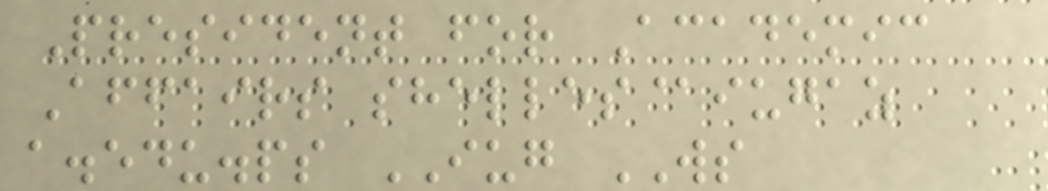President for Academic
Affairs shelles@iugaz
a.edu.ps IUG WS
